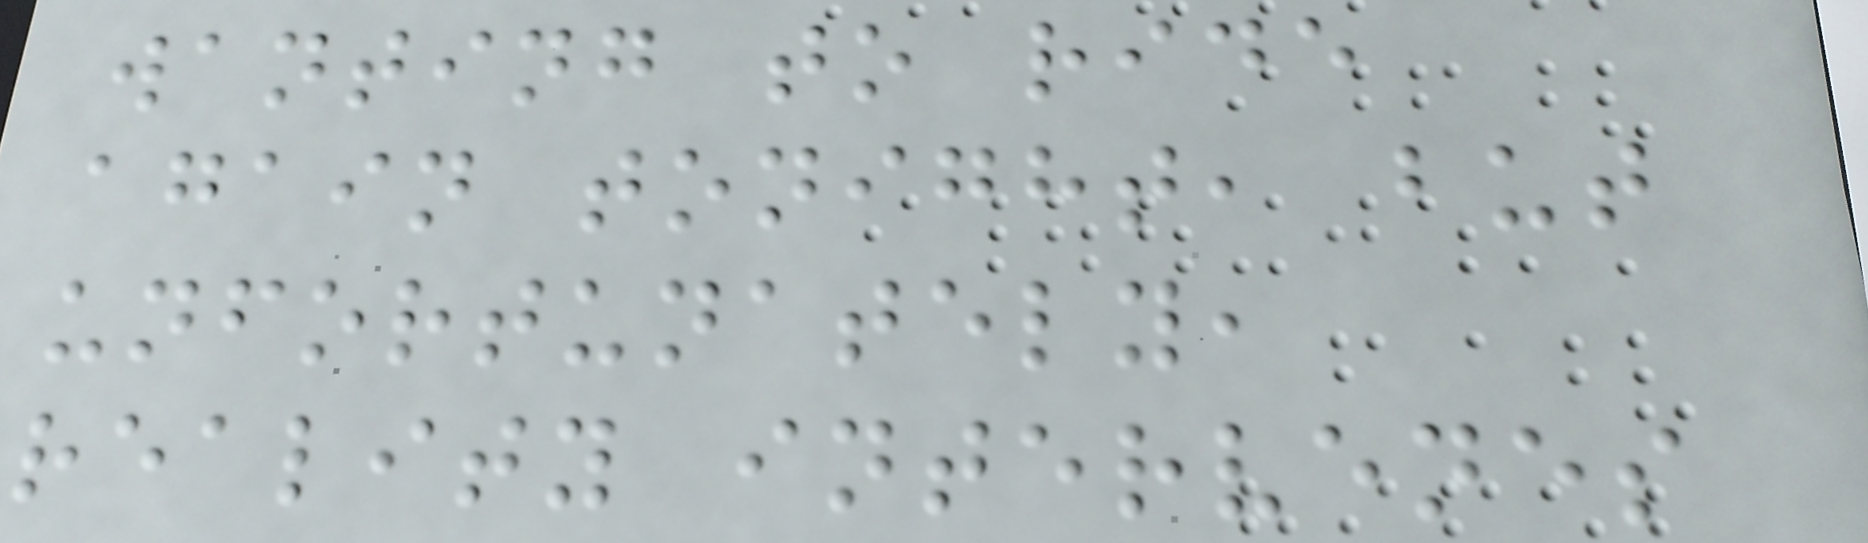wanting to ride
again tonight, but
unfortunately,
reality intervenes
